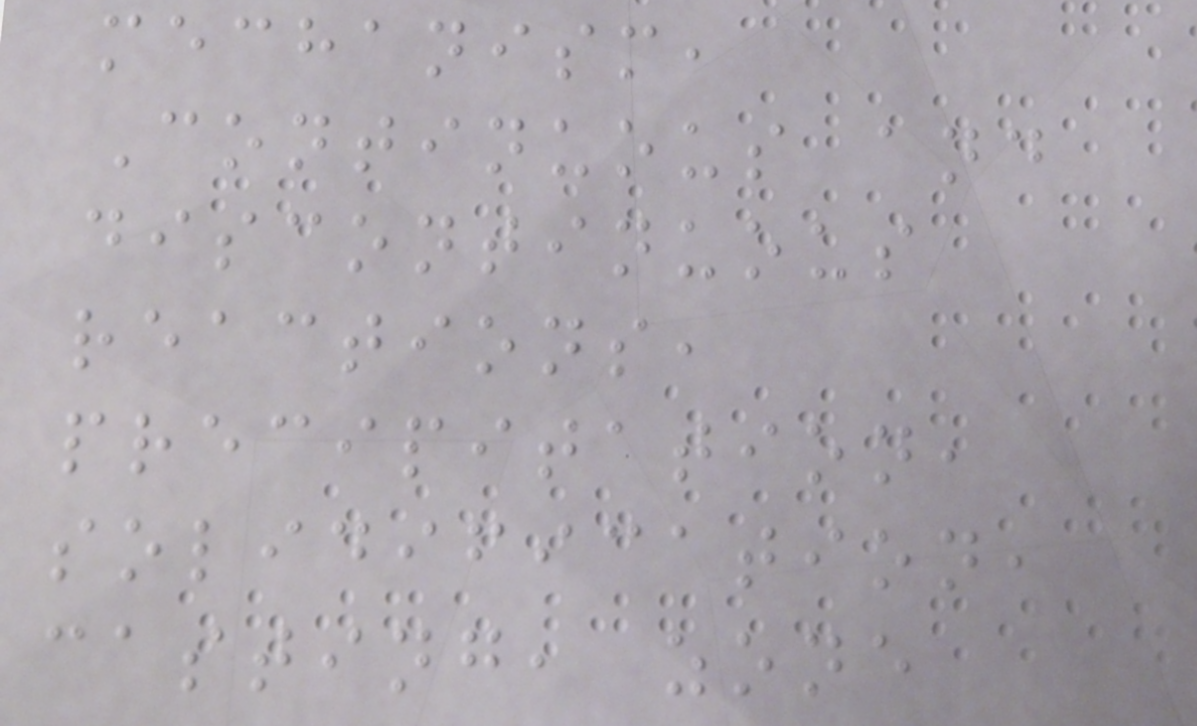mechanism,
Continuous and
discontinuous
reactions,
precipitation,
solidification,
casting, zone
